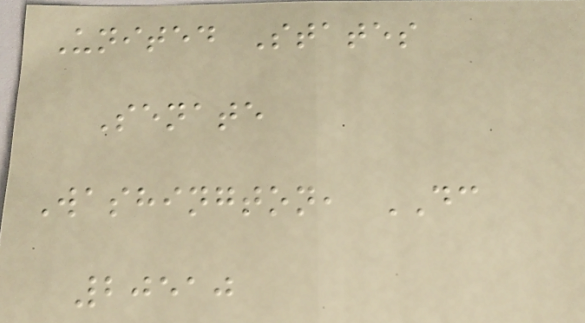United States
Senate
Washington, DC
20510
